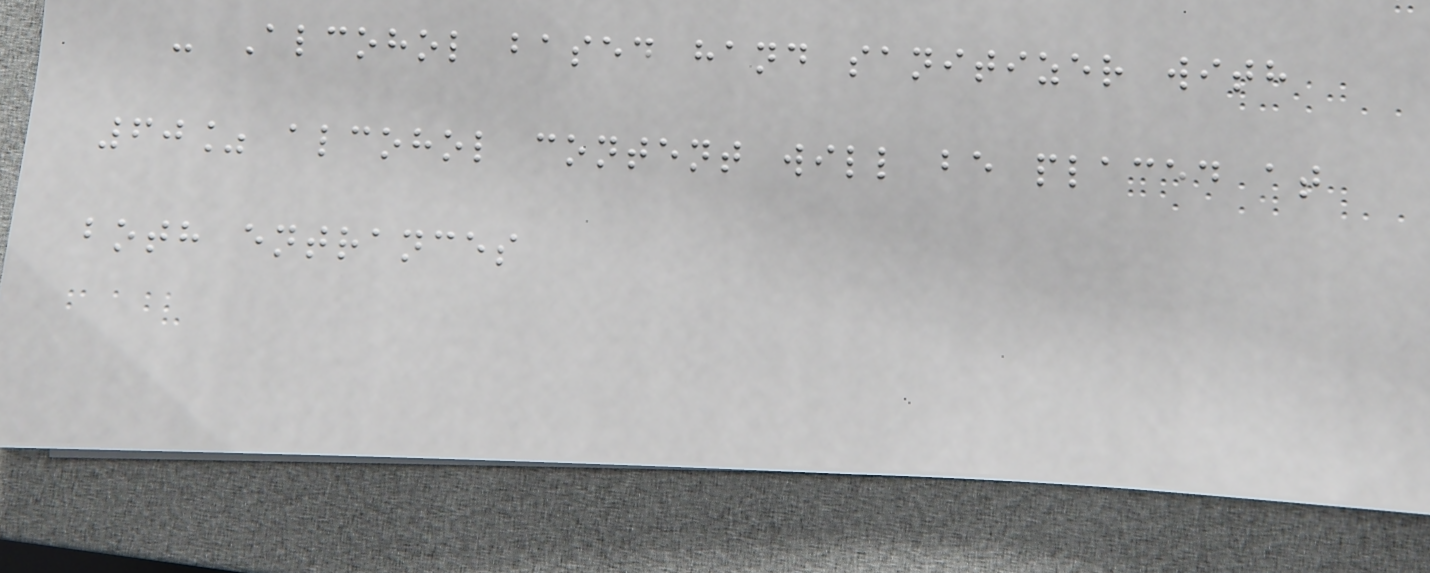- Alcohol based hand sanitizer with
60% alcohol content will be placed at
both entrances
